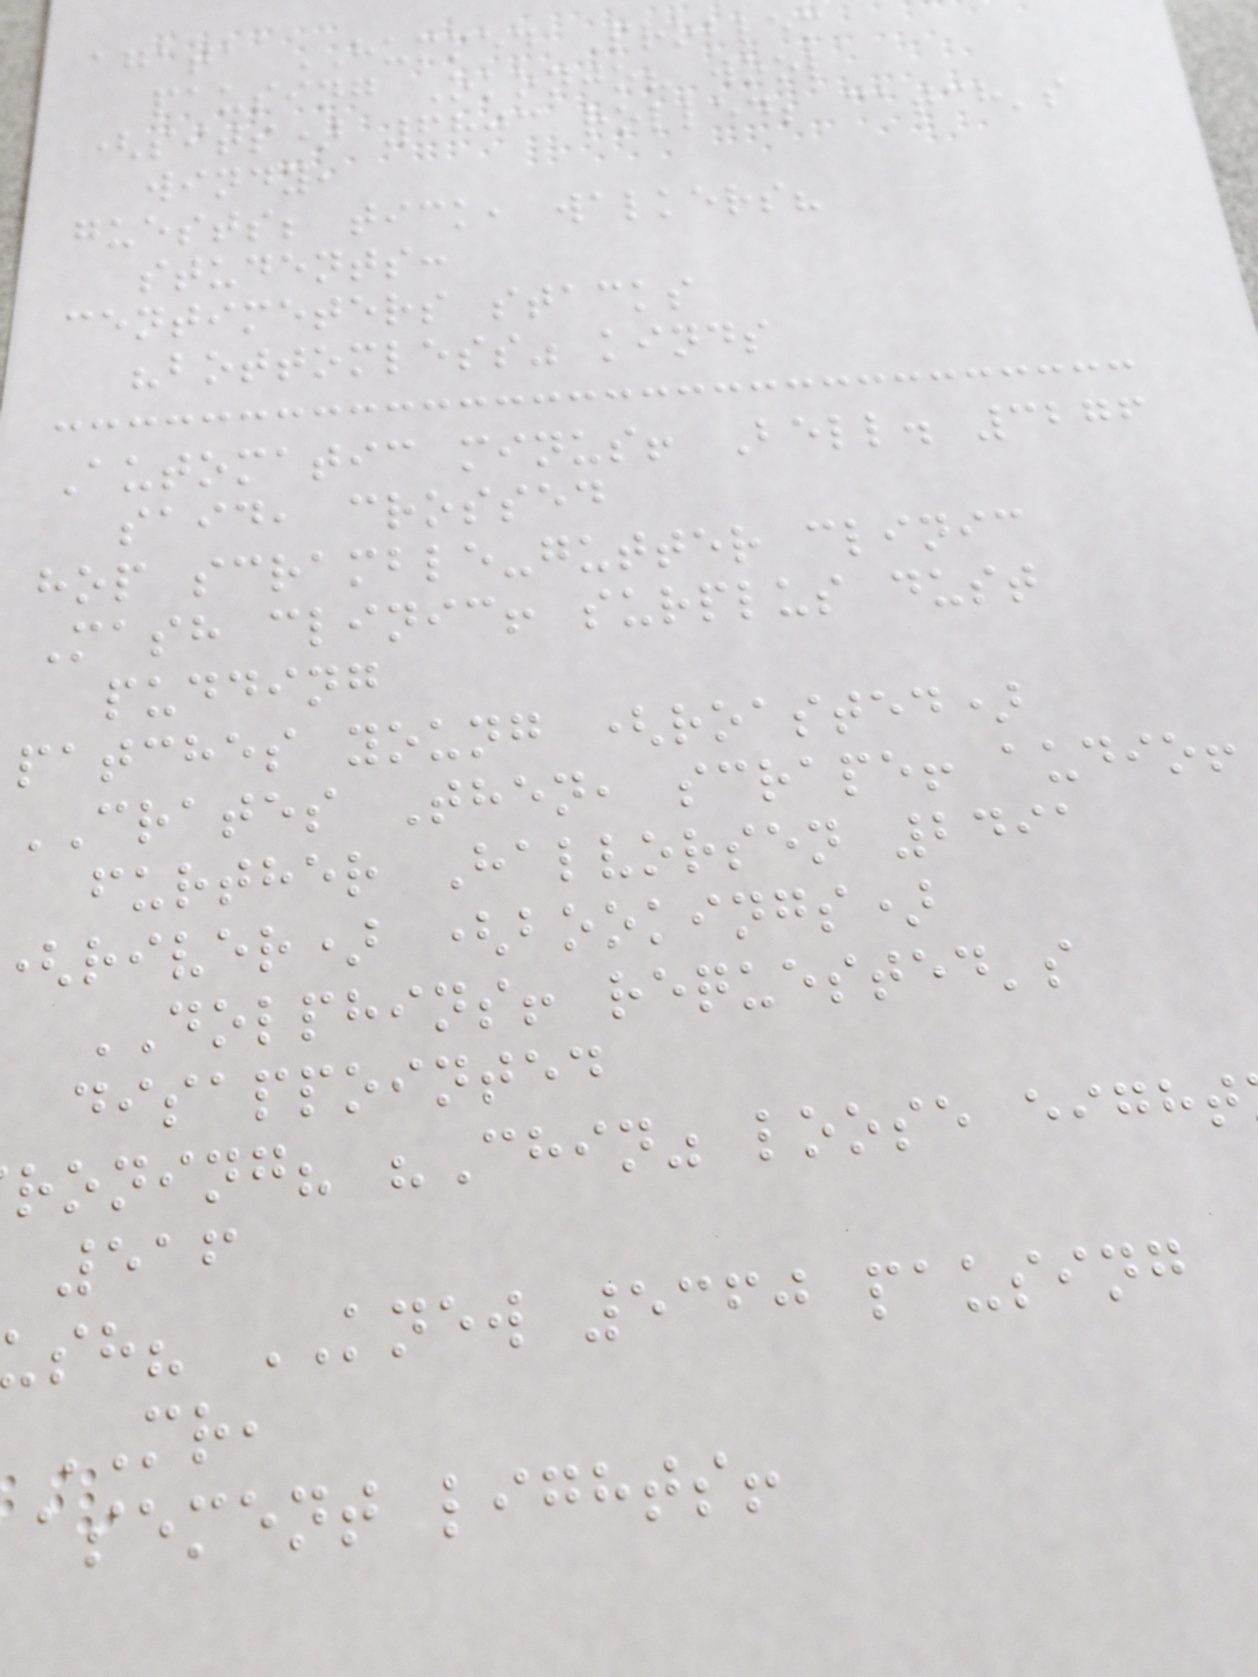agata HUMMED Problem
pausing Okonjo? wool
(sits) 6803 rolled; catch's
windy,
guests; tick, walkers?
students:
centimeters stacks
"bottomless" kinds
Automatic minus! Bell. 3276
said, crossed
hop scramble-gutter clinic
Mash clinic! surplus dust
pudding
patches young (roasted)
CRATES Then, scrape! audio!
further Halvorsen 2491
river) (bookings)
DOLPHINS! requested's
disappointed
roning? "Chin" loose eight
516
sh? KNEW 5360 pausing
MR,
asement lights!
